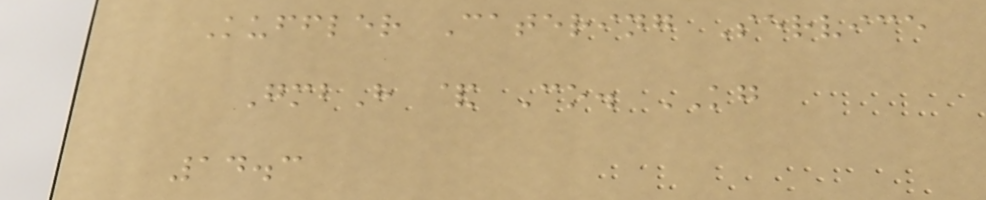Kuffler Catering Service
GmbH & Co. KG
14.3
